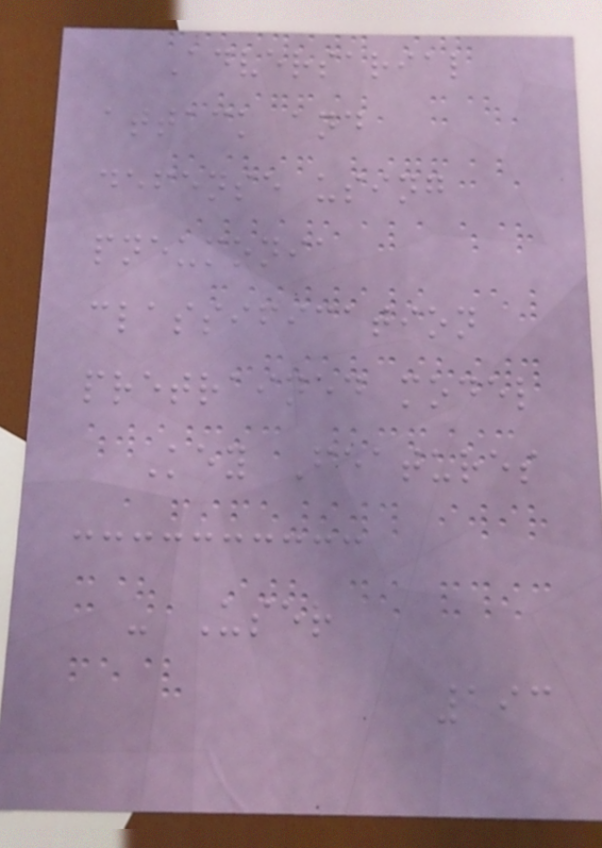Adversarial
attack and
defense using
pneumonia
classification
pretrained model
Key Features
- User
193
